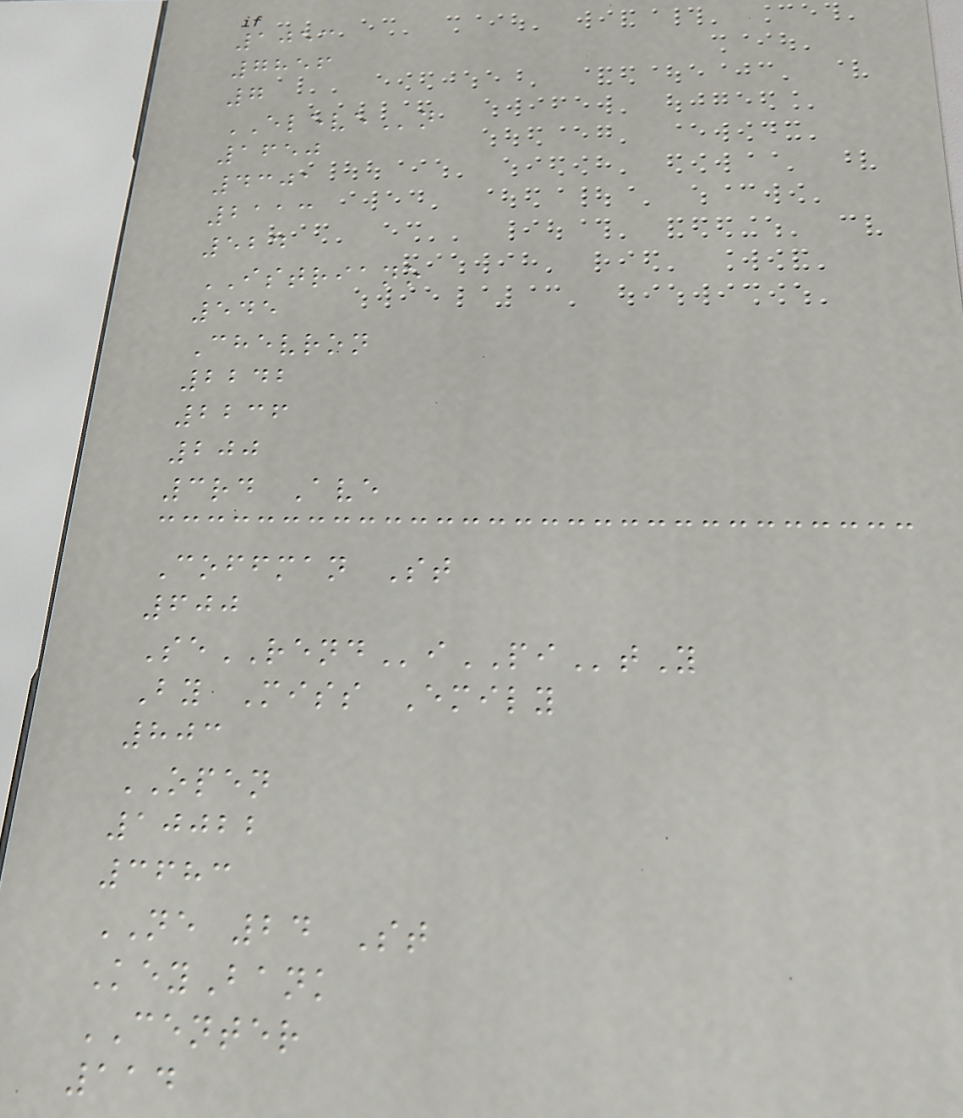1053
7856
7
ELEVEn
1650
4301
2113
524
ISTRIANO
545
Chevron
2242
2236
200
3rd Ave
Coffman St
600
SeRENDiPItY
By Miss Emily
803
OPEN
10022
3683
NE 24 St
KeyBank
CENTER
114
